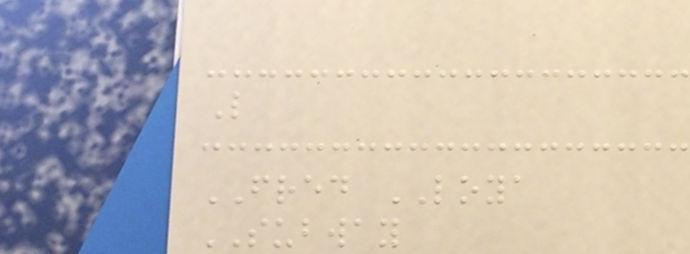L
FRED LOYA
SUBWAY
